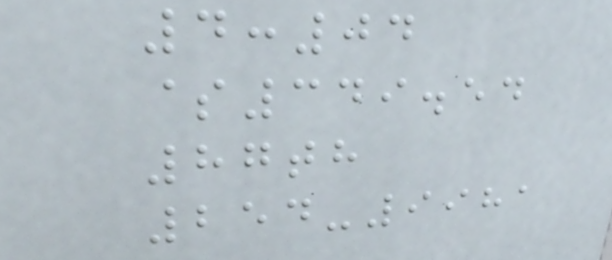4:04
$349.54
87th
254-9981
